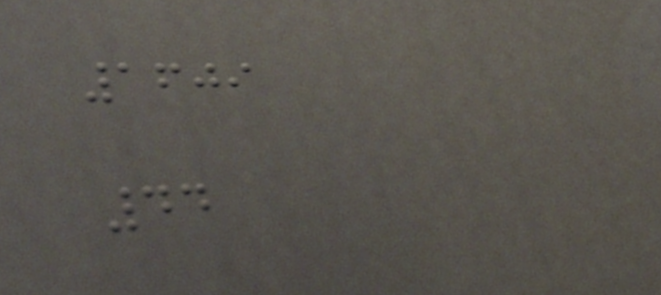1609
44
